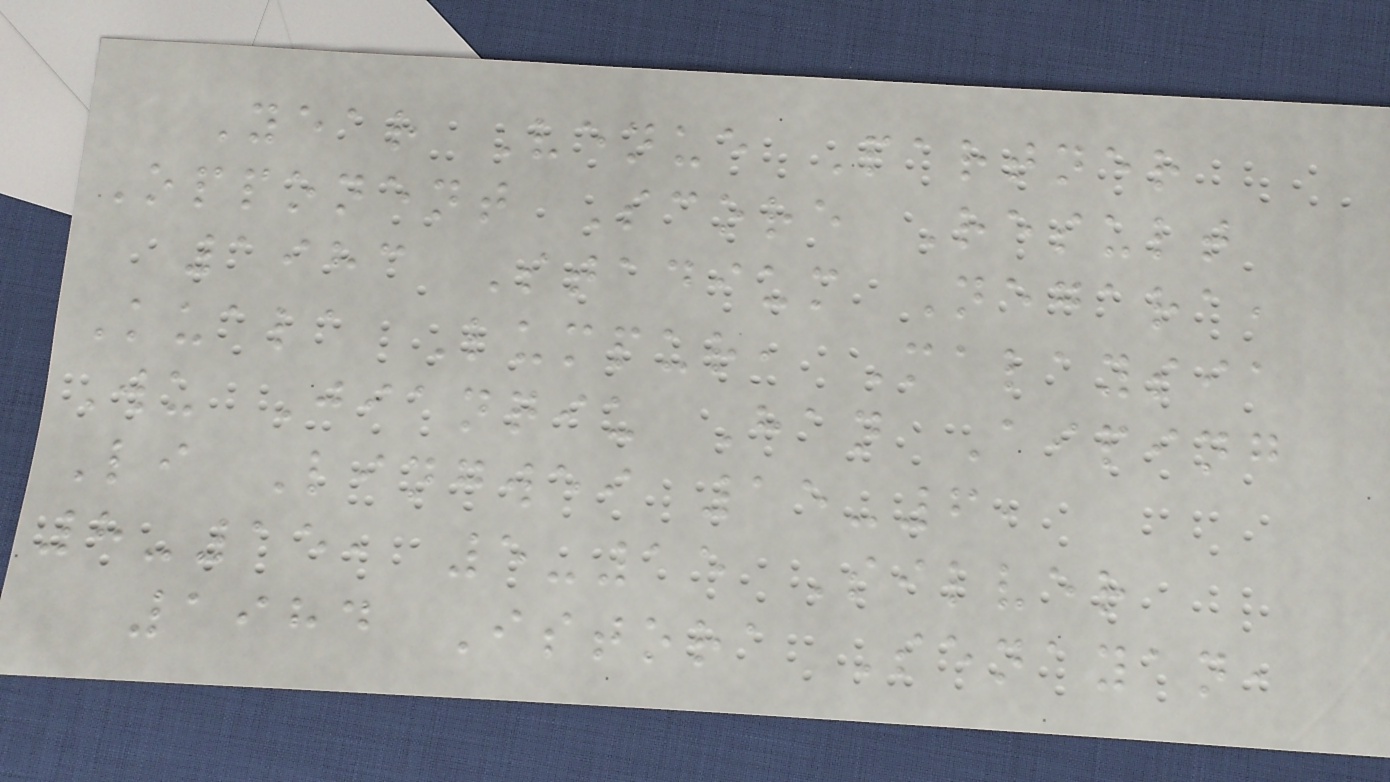Year Venue Partner
Opponent Score Result
1983 Stadium Negara,
Kuala Lumpur, Malaysia
Wu Jianqiu Han Aiping
Li Lingwei 15-6,
8-15, 5-15 Silver
1984 Istora Senayan,
